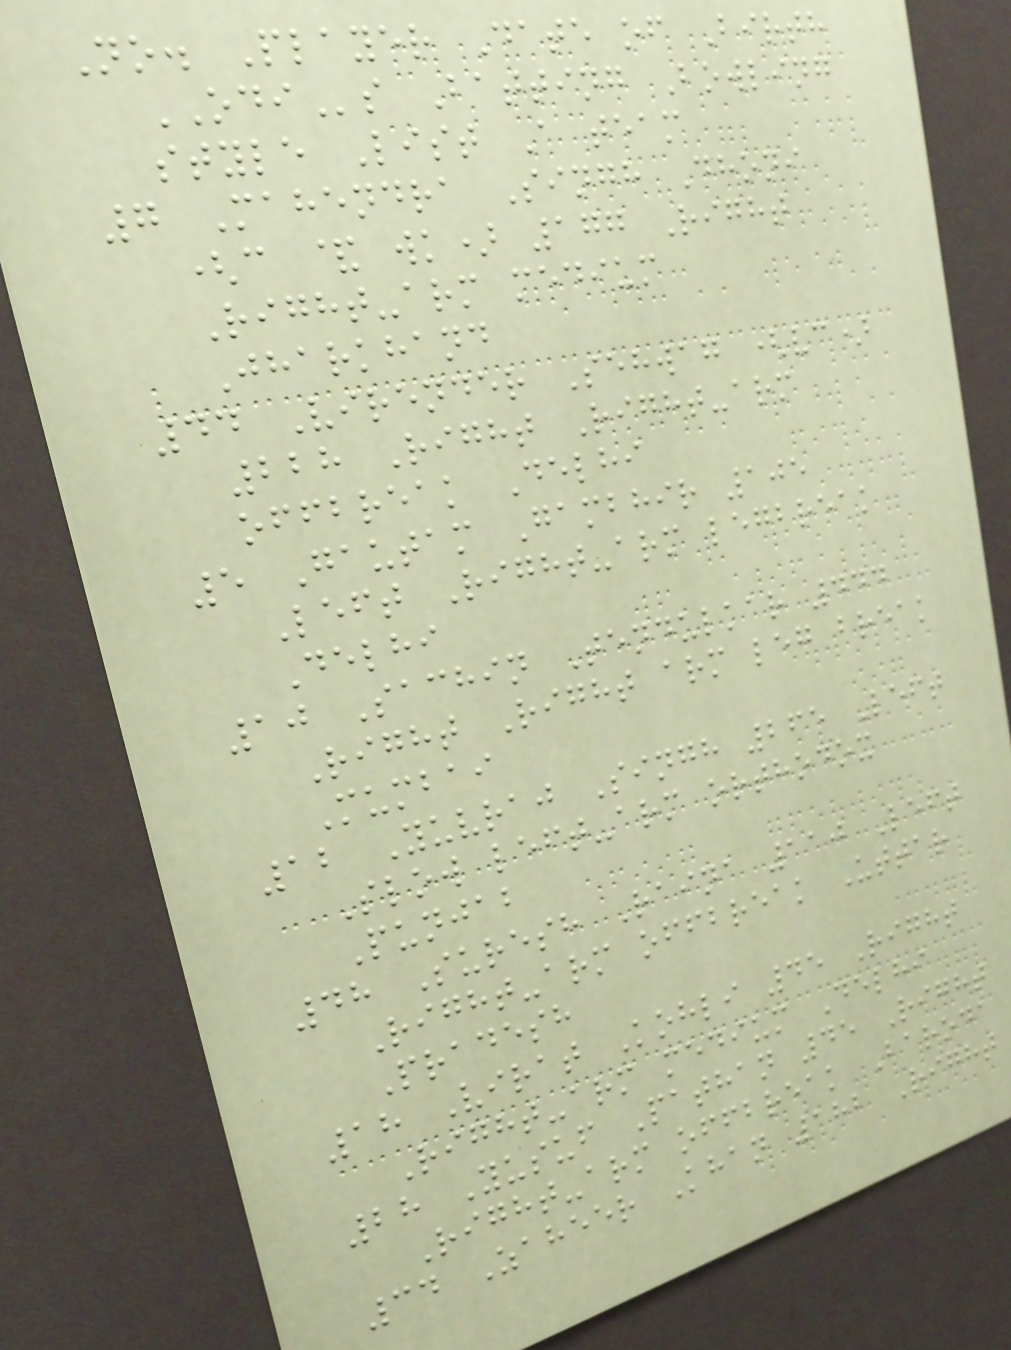No. Player Date of Birth
ODIs Batting Bowling
style List A team
7 Mahendra Singh Dhoni
(c & wk) 177 Right
Right-arm medium
Jharkhand
44 Virender Sehwag (vc)
228 Right Right-arm
offbreak Delhi
5 Gautam Gambhir 105
Left Right-arm legbreak
Delhi
10 Sachin Tendulkar 444
Right Right arm leg break
Mumbai
12 Yuvraj Singh 265 Left
Slow left-arm orthodox
Punjab
48 Suresh Raina 110 Left
Right-arm offbreak Uttar
Pradesh
18 Virat Kohli 45 Right
Right-arm medium Delhi
28 Yusuf Pathan 45 Right
Right-arm offbreak Baroda
34 Zaheer Khan 182 Right
